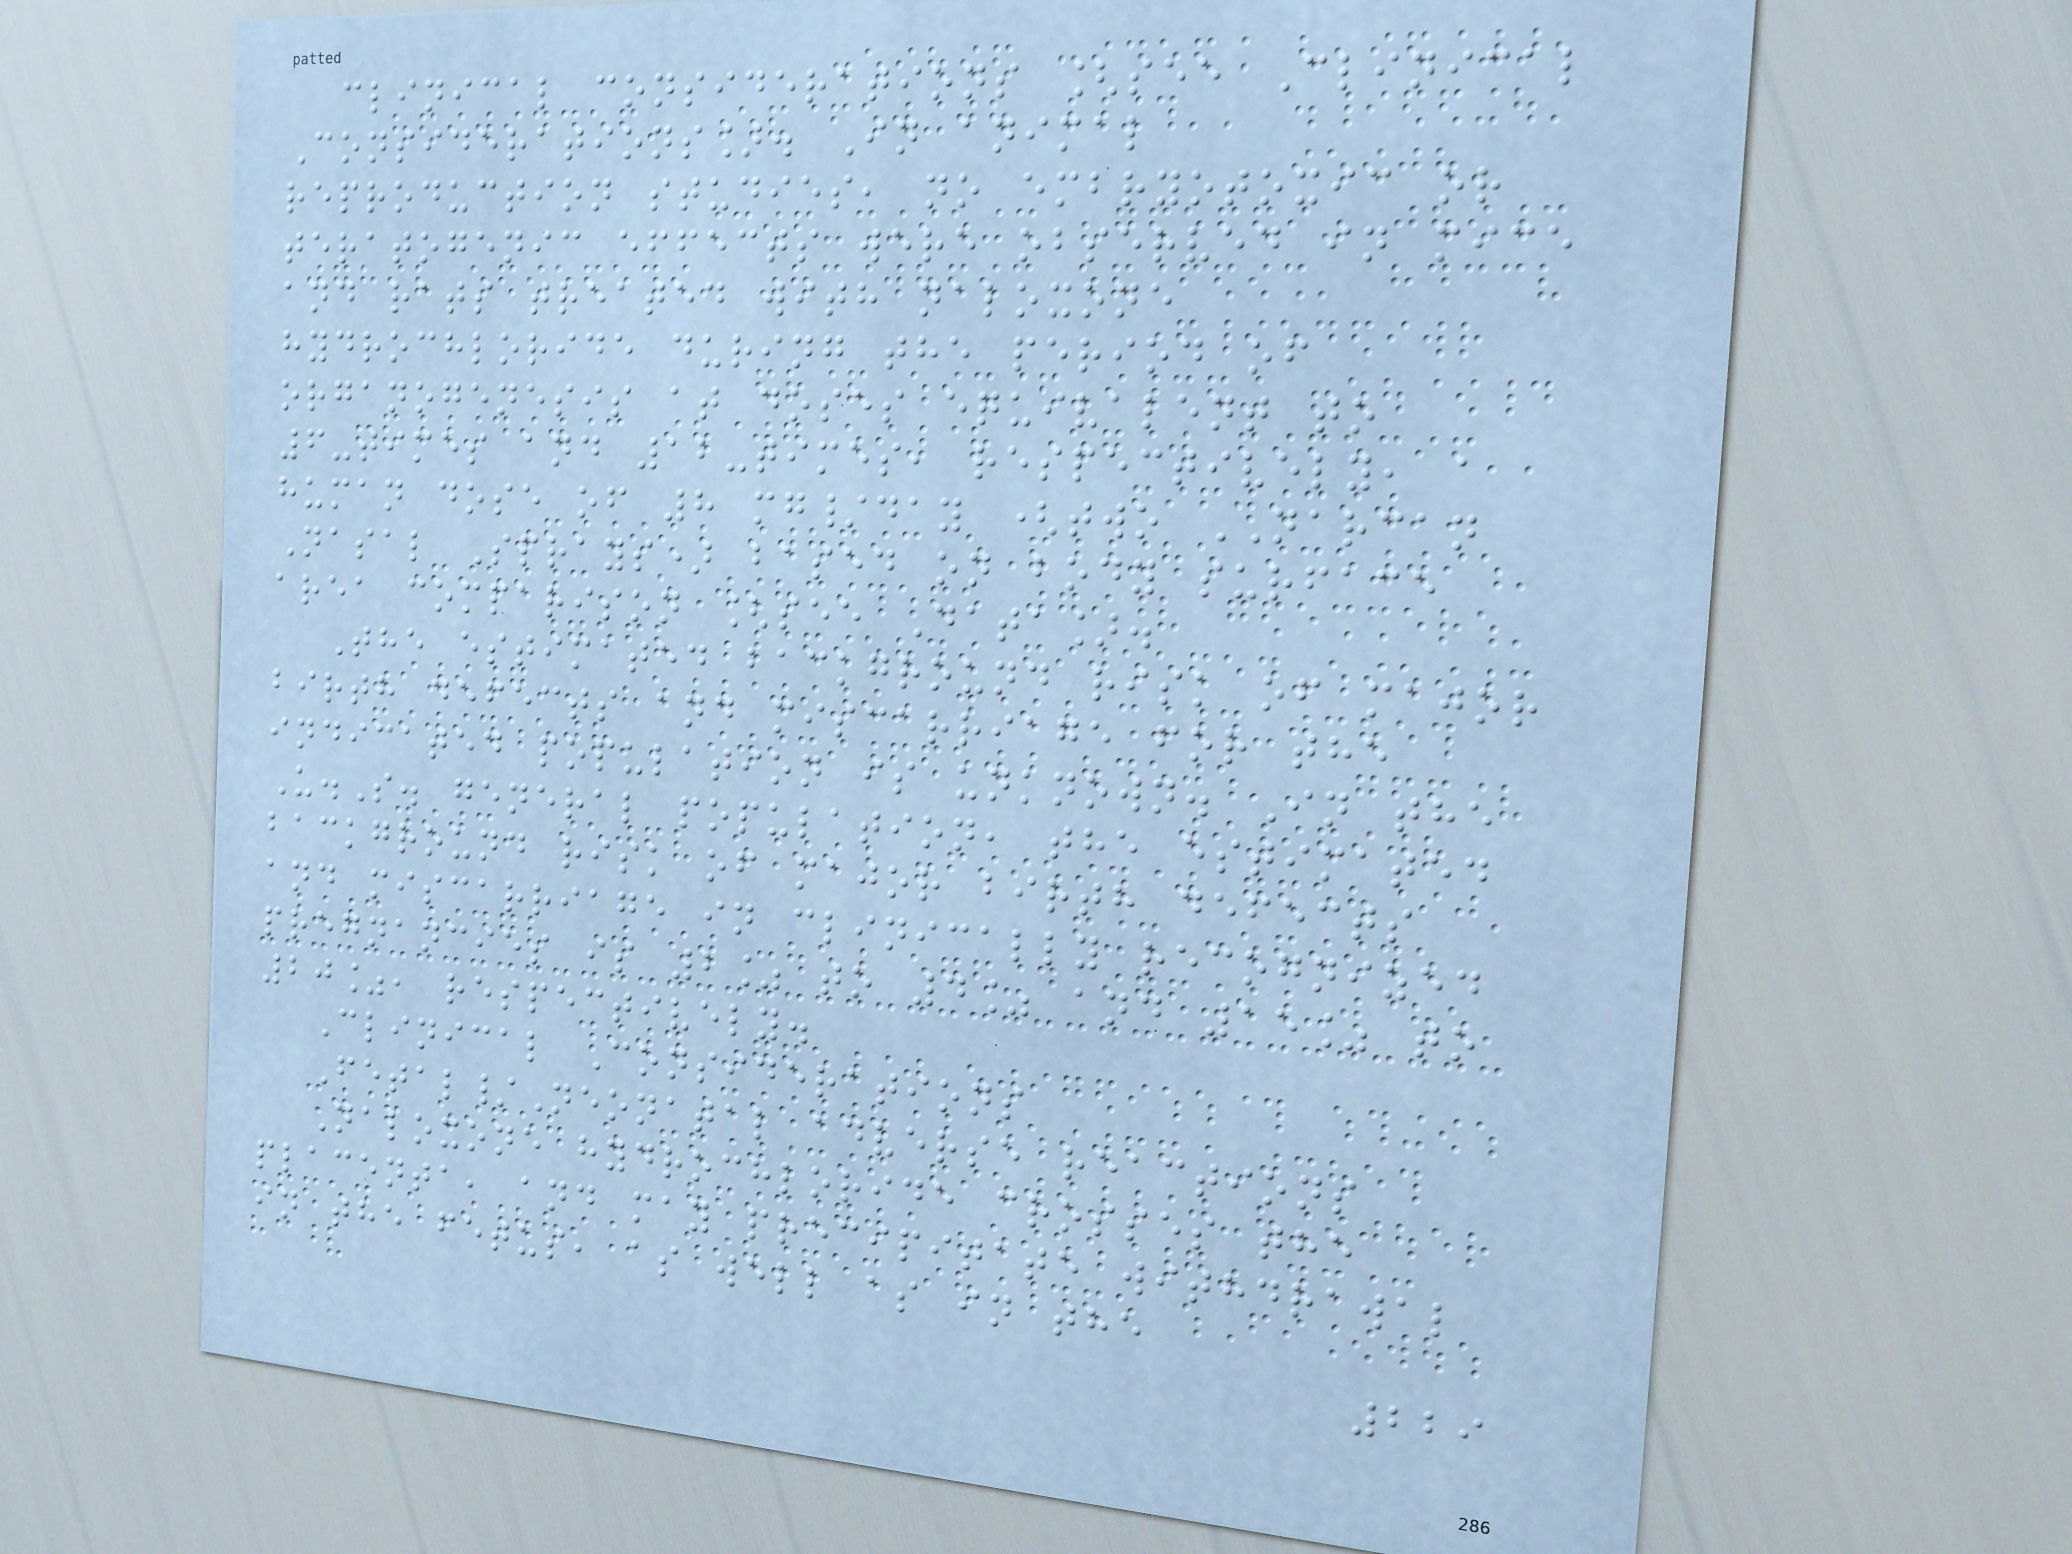clinical considerations [see Clinical
Considerations]. In animal
reproduction studies, no embryotoxic or
teratogenic effects were observed in mice
and rats treated with naloxone
hydrochloride during the period of
organogenesis at doses equivalent to
6-times and 12-times, respectively, a
human dose of 8 mg/day (two NARCAN
Nasal Sprays) based on body surface
area comparison [see Data].
The estimated background risk of major
birth defects and miscarriage for the
indicated population is unknown. In the
U.S. general population, the estimated
background risk of major birth defects
and miscarriage in clinically recognized
pregnancies is 2% to 4% and 15% to
20%, respectively.
Clinical Considerations
Fetal/Neonatal adverse reactions
Naloxone hydrochloride crosses the
placenta, and may precipitate withdrawal
in the fetus, as well as in the
229
